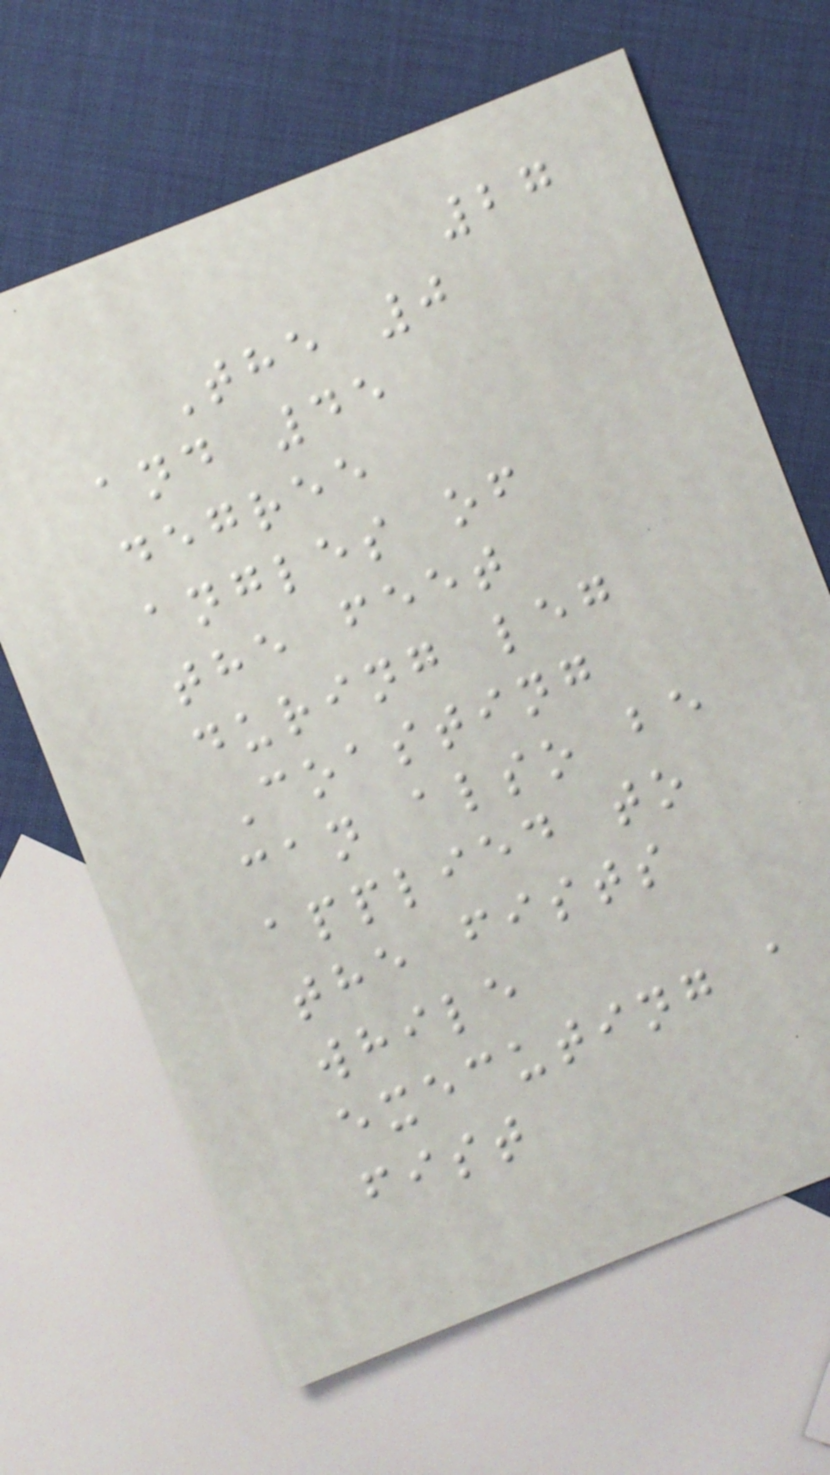27
The 0
and 45
degree
angles of
the feet
during leg
Coasting
can also be
applied to
the fists
while
executing a
fist
